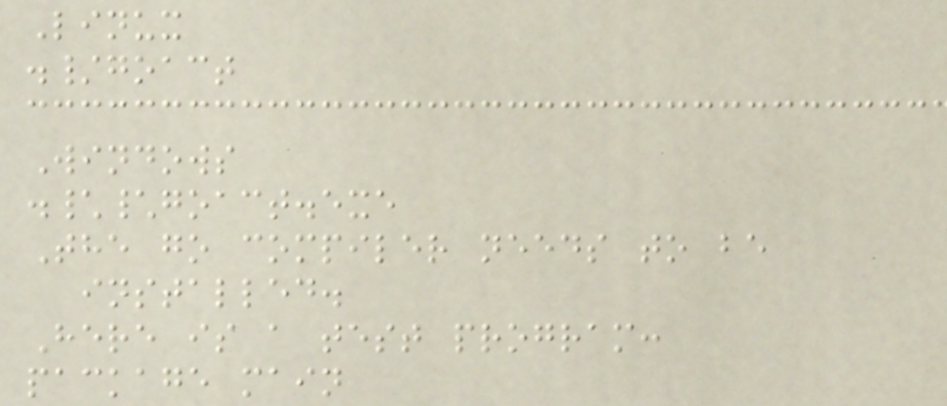Linux
./goact
Windows
.\\goact.exe
The go compiler needs to be
installed.
Here is a test program:
package main
